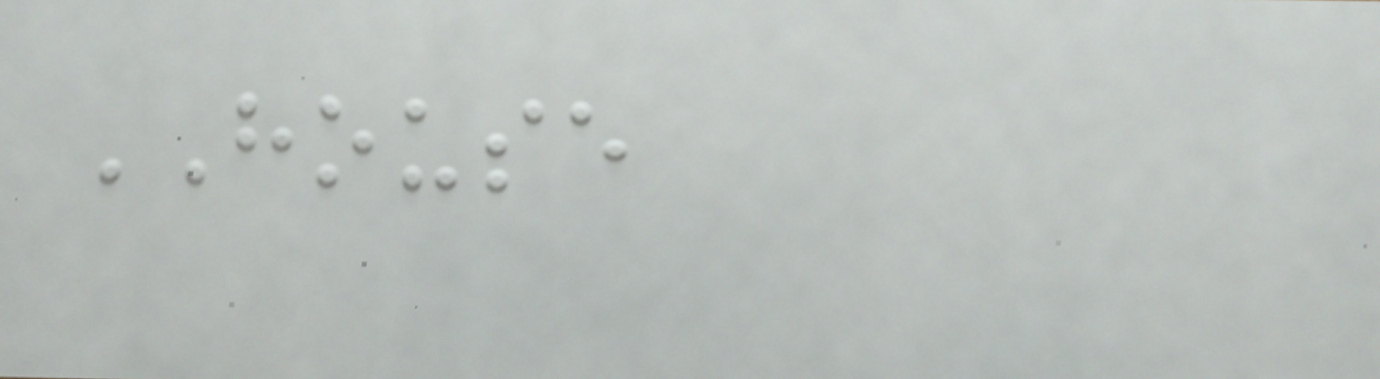HOUSE
